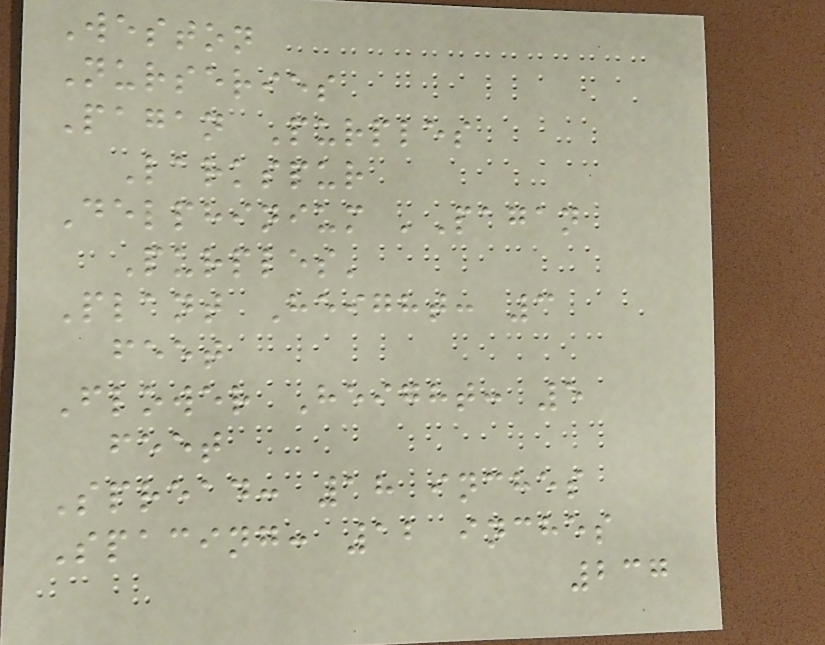Weston
Nurseries
Pagan Purples
Larkspur
Delphinium 'Pagan
Purples'
Plant Height: 3
feet
Flower Height: 5
feet
Spread: 18 inches
Spacing: 12 inches
237
